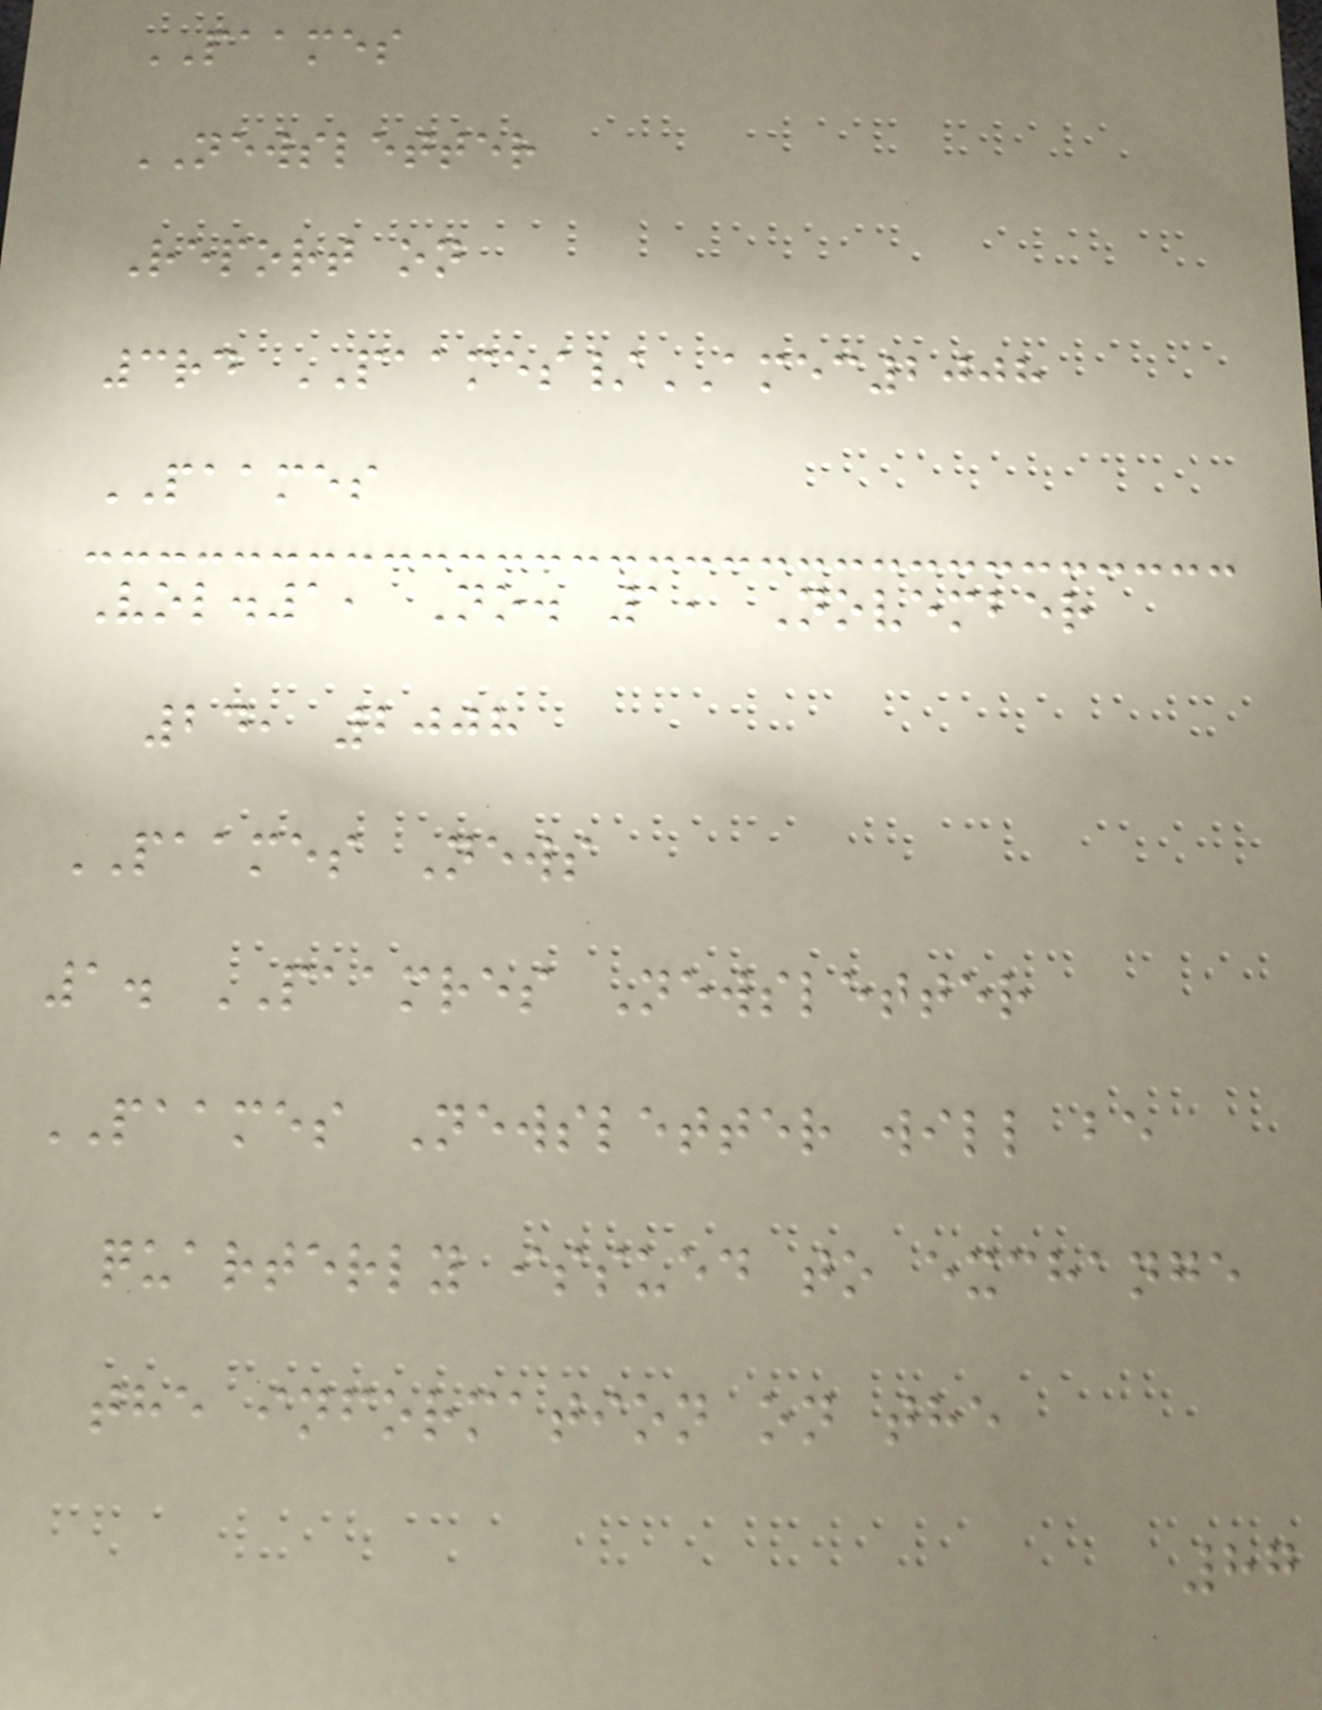PAAMES
NEWSLETTER
Report on
3rd PAAMES/AMEC2008
PAAMES
Vol.1, No. 1, November
24, 2008
PAAMES News
1. PAAMRES Newsletter
PAAMES Newsletter will be
quarterly issued to exchange
the information on the
87
